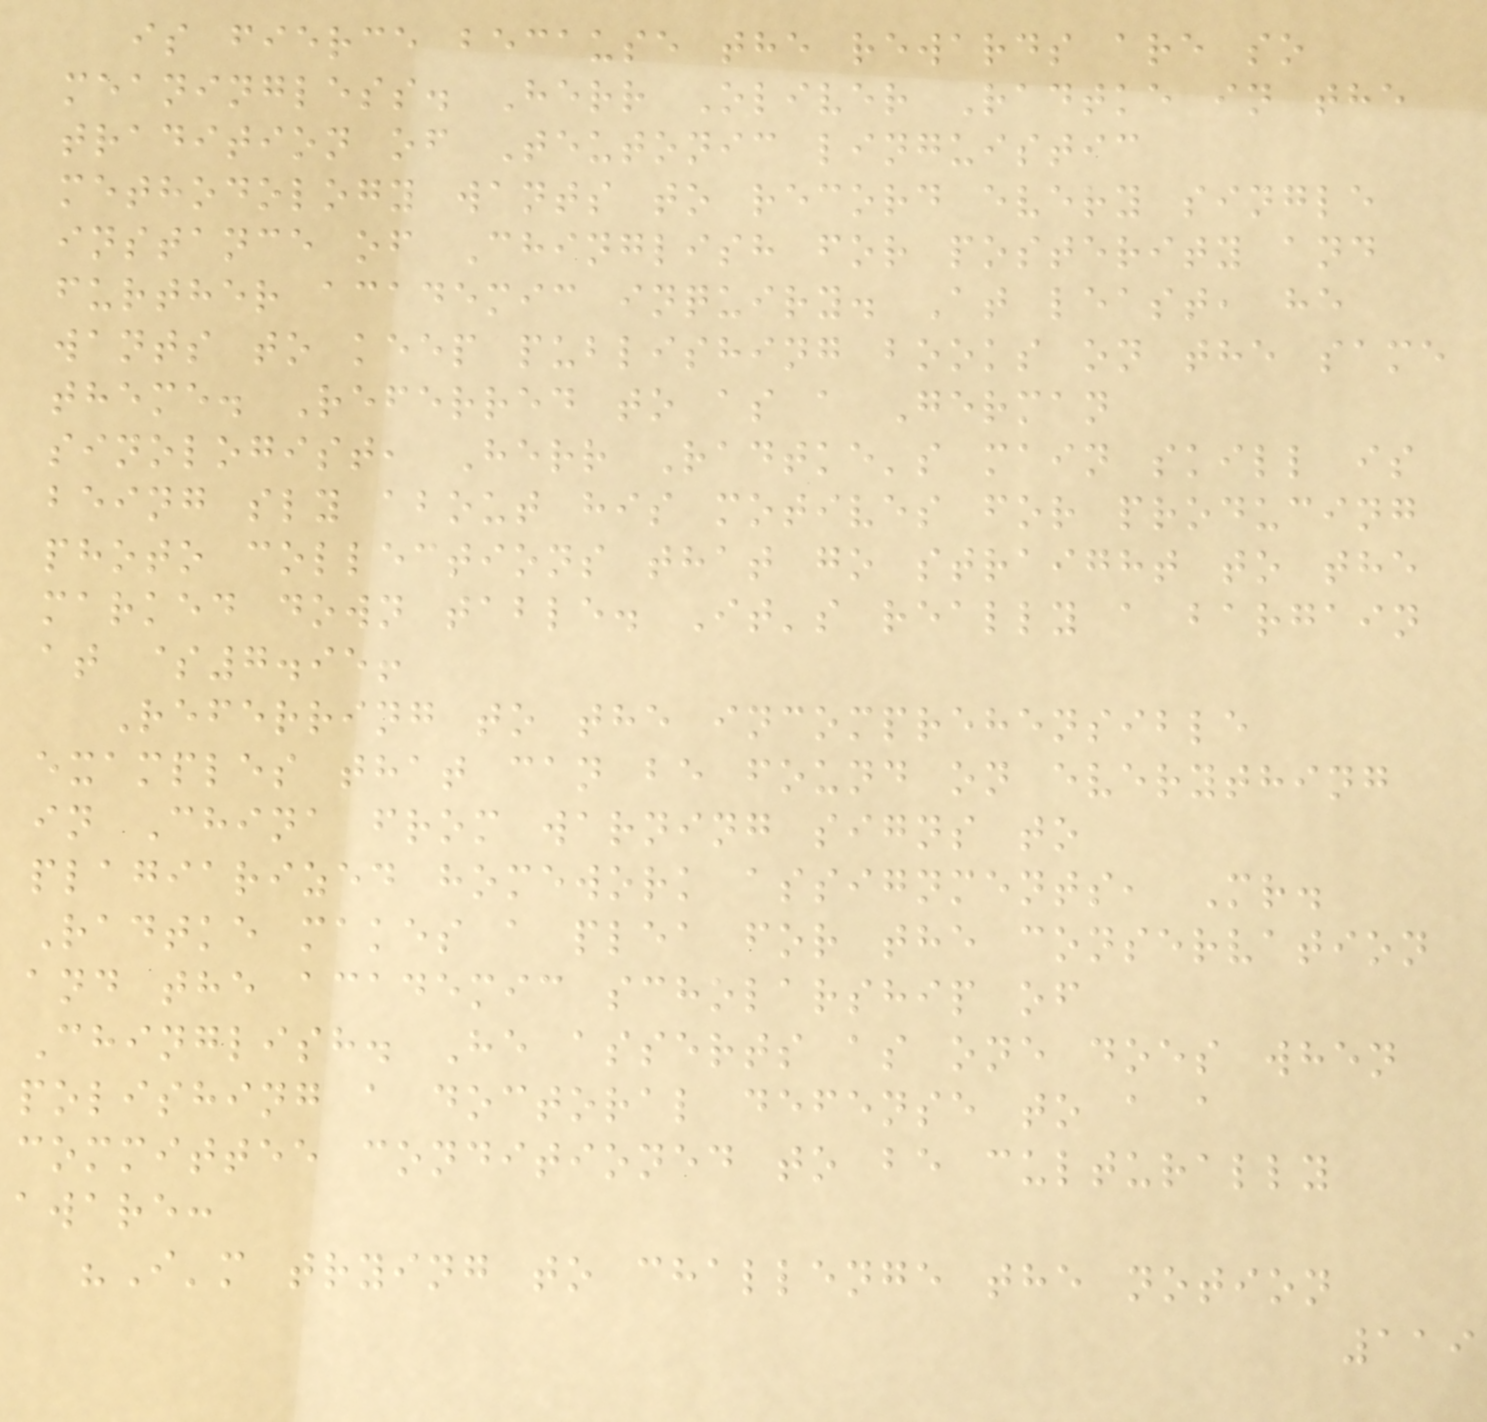is fierce because the rewards are so
meaningless. Herr Oliver Radtke in the
tradition of Teutonic linguistic
methodology wants to record every single
instance of Chinglish for posterity and
further academic inquiry. At least, he
wants to keep publishing books on the same
theme. Referred to as a German
sinologist, Herr Radtke's main skill is
being sly about his motives for producing
photo collections that go straight to the
marked down table. It's really a bargain
at $7.95!
Referring to the incomprehensible
examples that can be found on everything
in China from warning signs to
plagiarized homework assignments, Mr.
Radtke makes a plea for the conservation
and the academic scholarship of
Chinglish. He asserts as one does when
polishing a doctoral defense to a a
committee conditioned to be culturally
aware:
"I'm trying to challenge the notion
119
